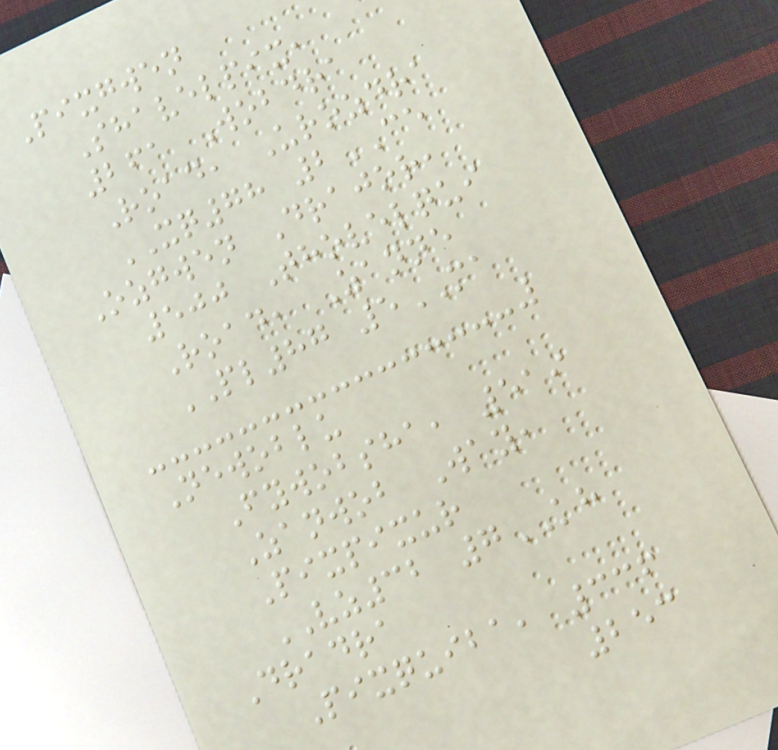Pixgwen
Shavelpix,
261 Wobdra
Road, Urozdra
XQ78 2CE
Ozgwen Drajor,
500 Thovelqui
Road, Zanne
PL87 5MA
Newoblu
Fywobsha, 519
Zanwob Way,
Pixpixur
VZ32 7KH
Dradra
Pixquiba, 336
253
